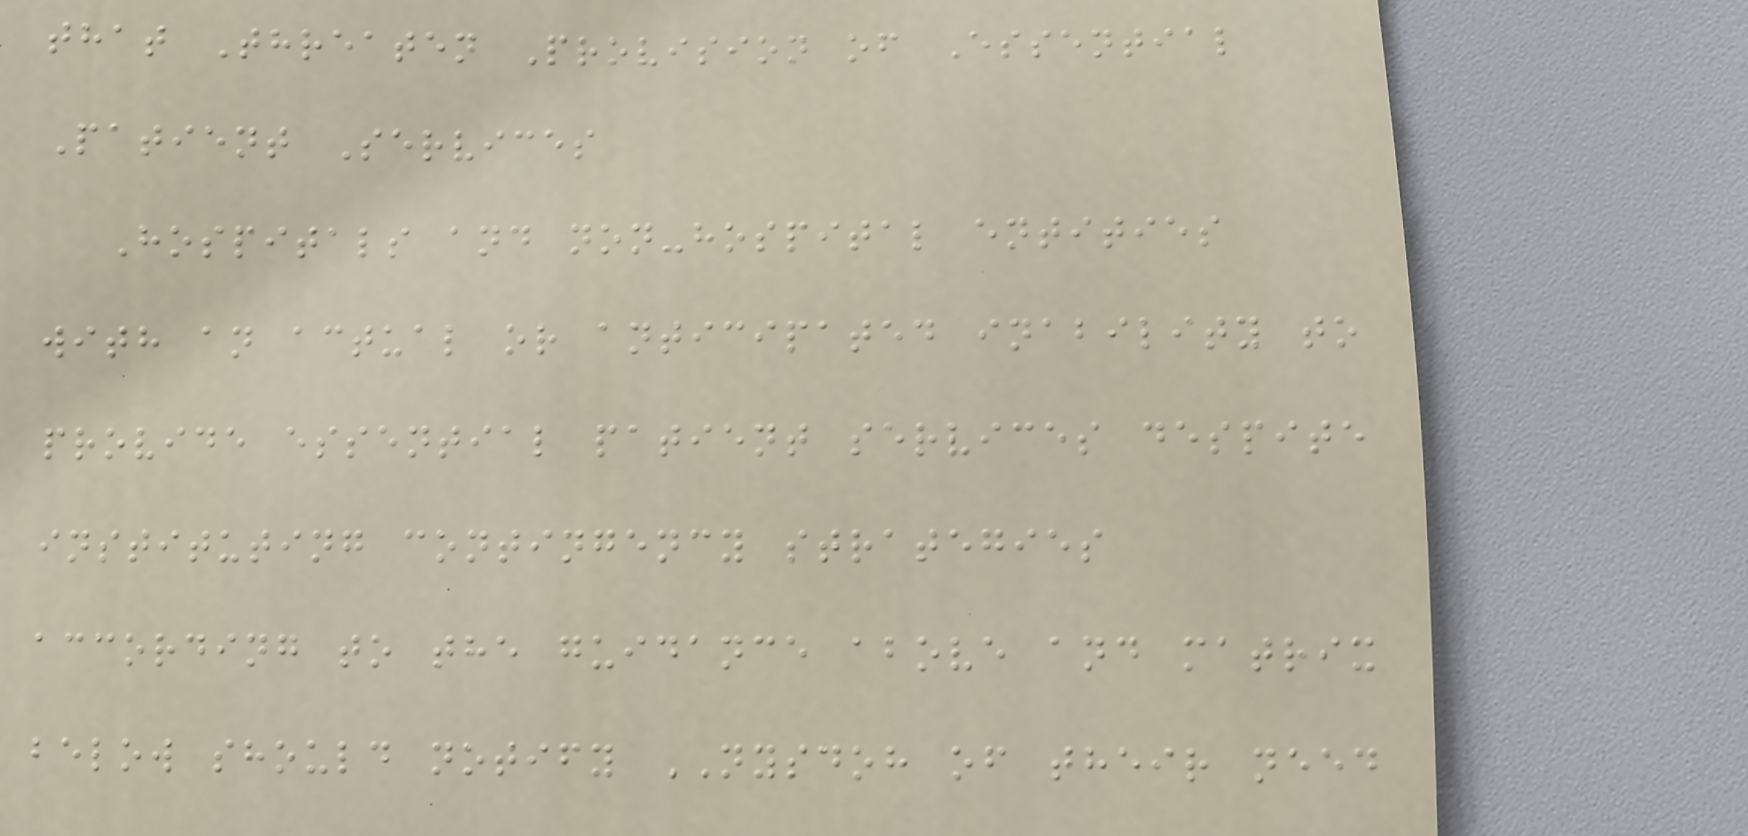that Threaten Provision of Essential
Patient Services
Hospitals and non-hospital entities
with an actual or anticipated inability to
provide essential patient services despite
instituting contingency strategies
according to the guidance above and matrix
below should notify NYSDOH of their need
